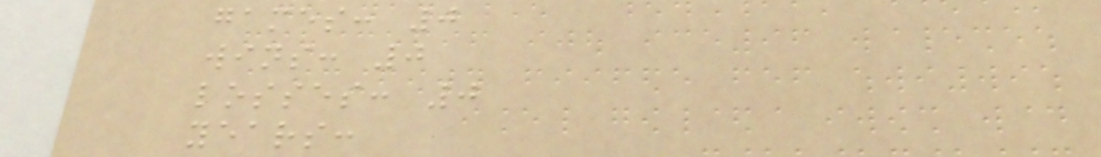games: 0
wins: 0
losses: 0
years:
